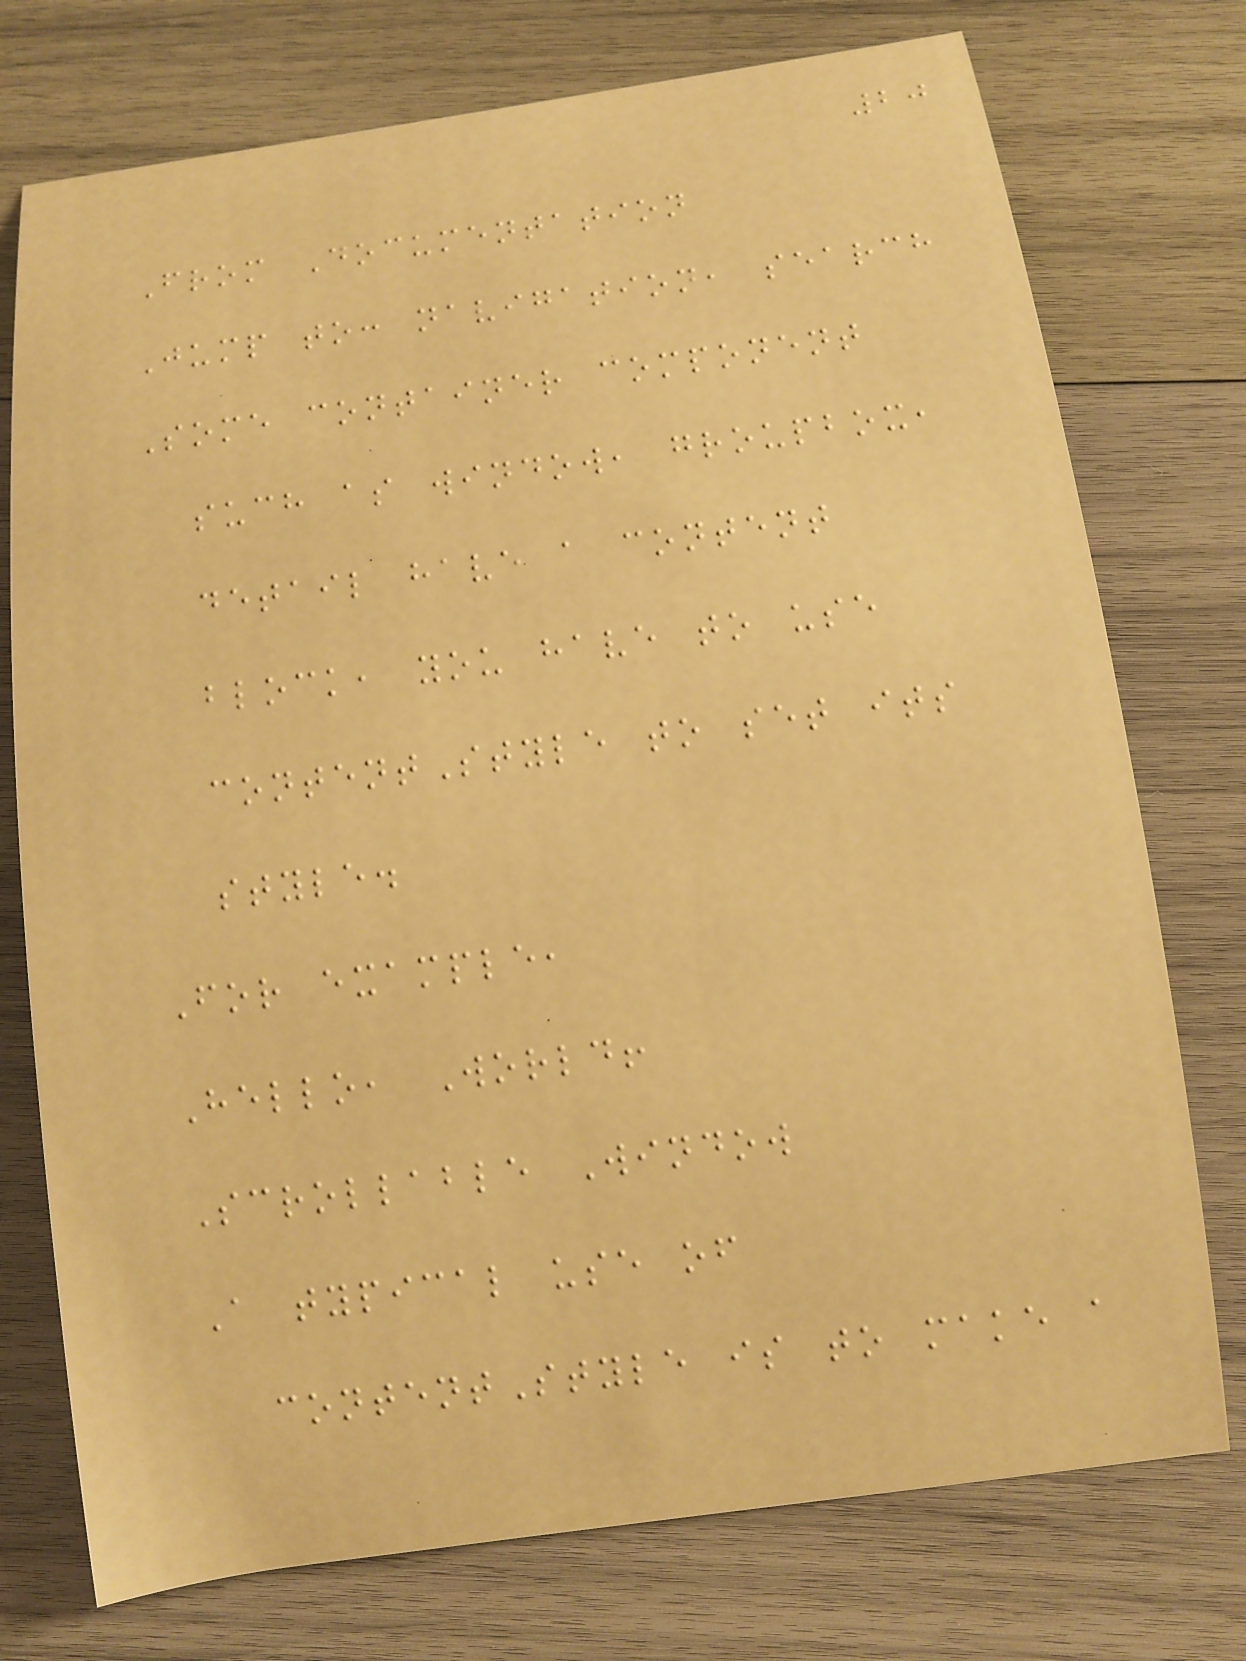20
From Documentation
Jump to: navigation, search
Some container component
such as window, groupbox,
detail have a content
block, you have to use
contentStyle to set its
style.
For example,
Hello, World!
Scrollable Window
A typical use of
contentStyle is to make a
